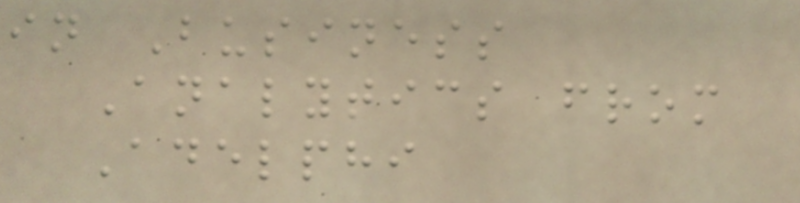in Business
Analytics from
Adelphi
